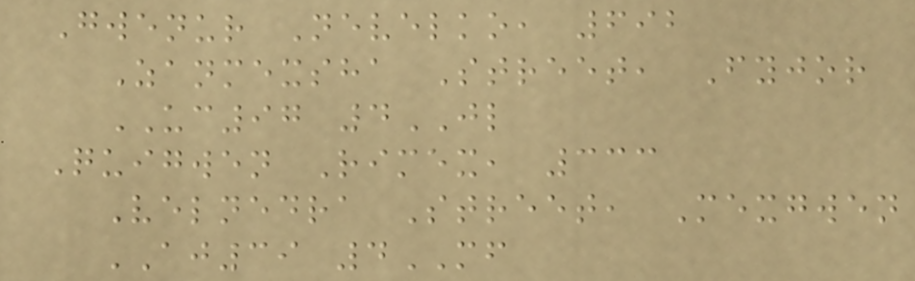Gwenur Nevelko, 692
Zanmexsha Street, Fyjor
UC97 4JL
Quigwen Rimex, 333
Velnedra Street, Mexgwen
AJ39 4MF
